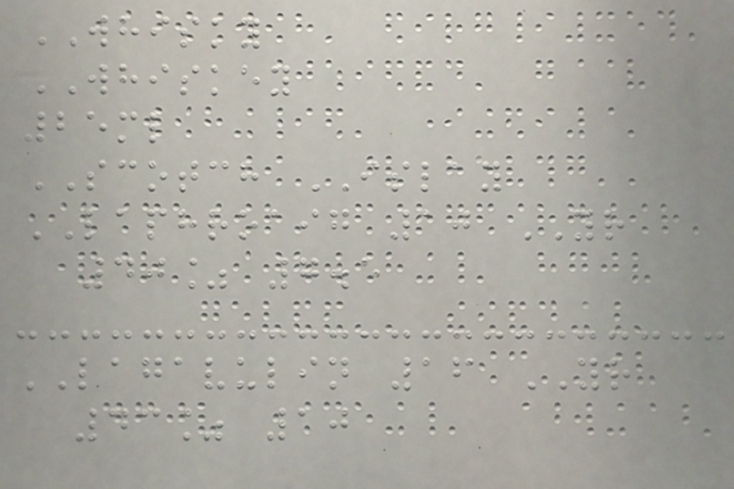WHISKY
WHISKEY
25ml
SCOTCH ISLAY
LAPHROAIG 10 YR
40% 7.5
LAGAVULIN 16 YR
43% 10
